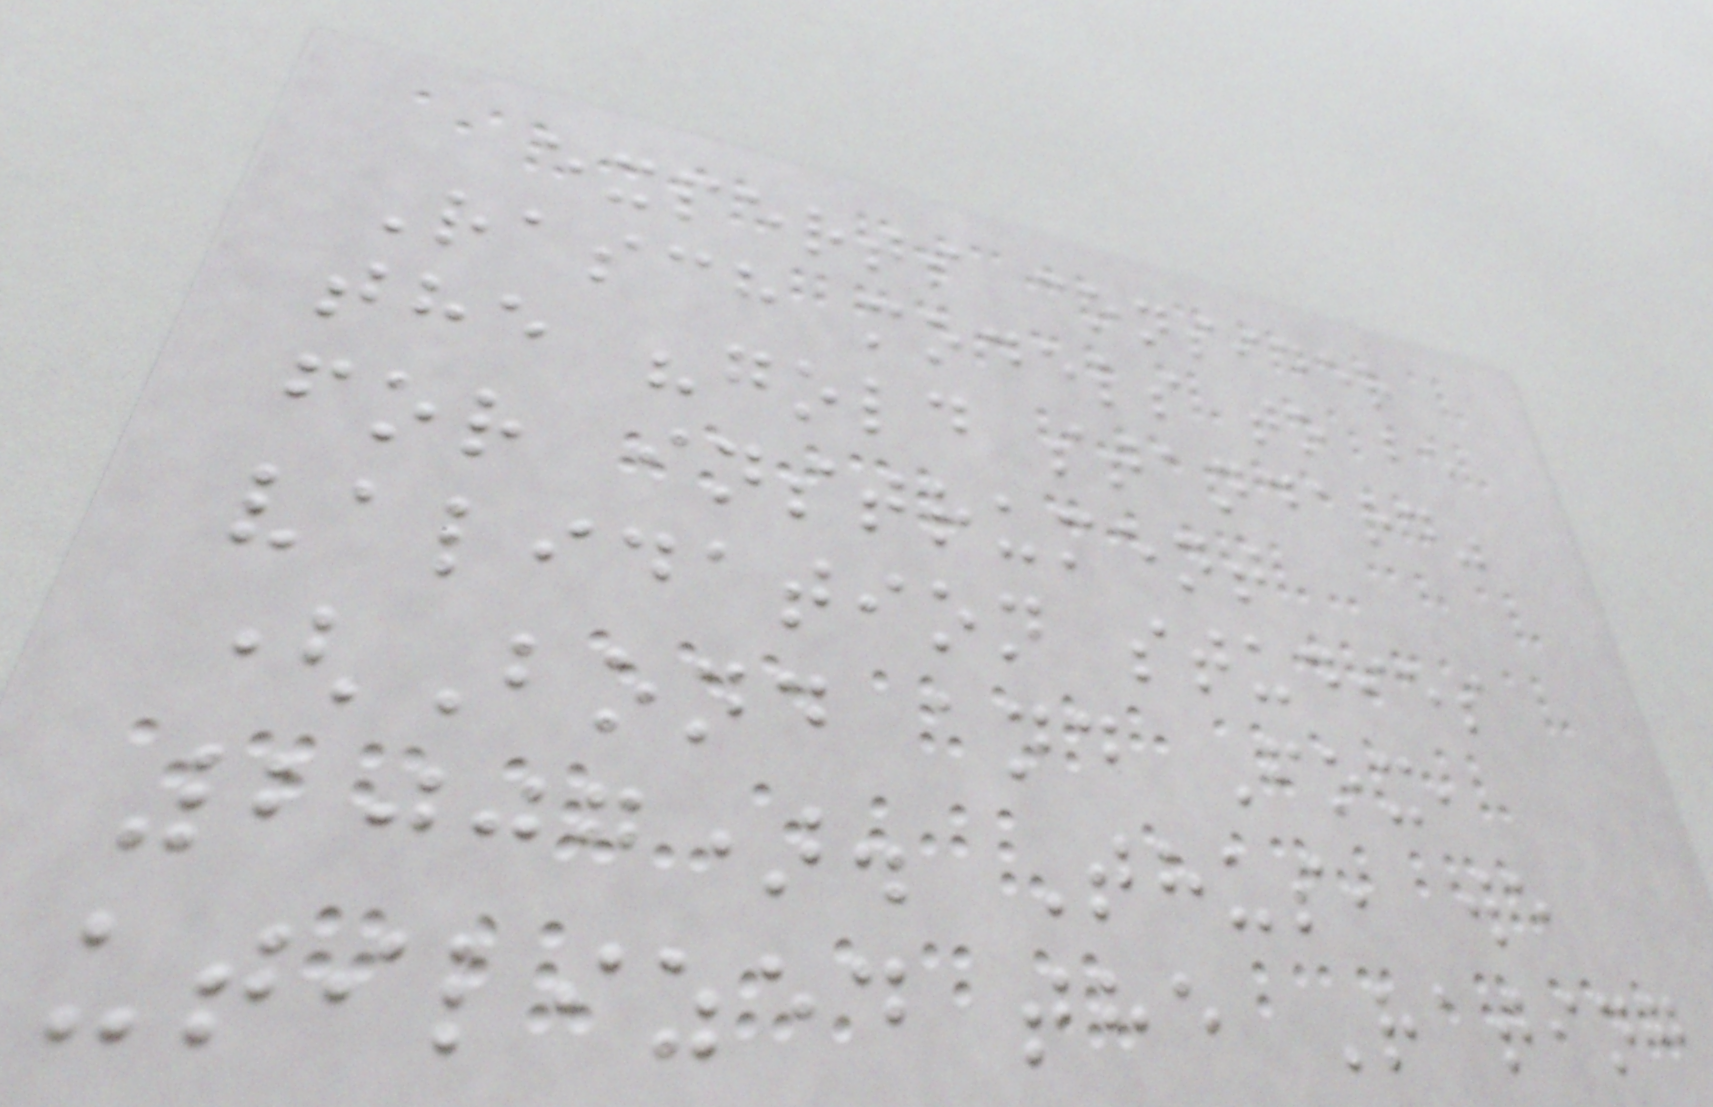experts consider
Rasch models to be
the "gold standard"
for instrument
validation studies
(Bond and Fox,
2007). Thus, we
utilized the Rating
